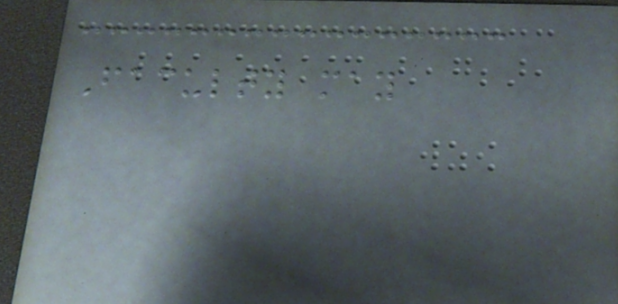Faculty may
